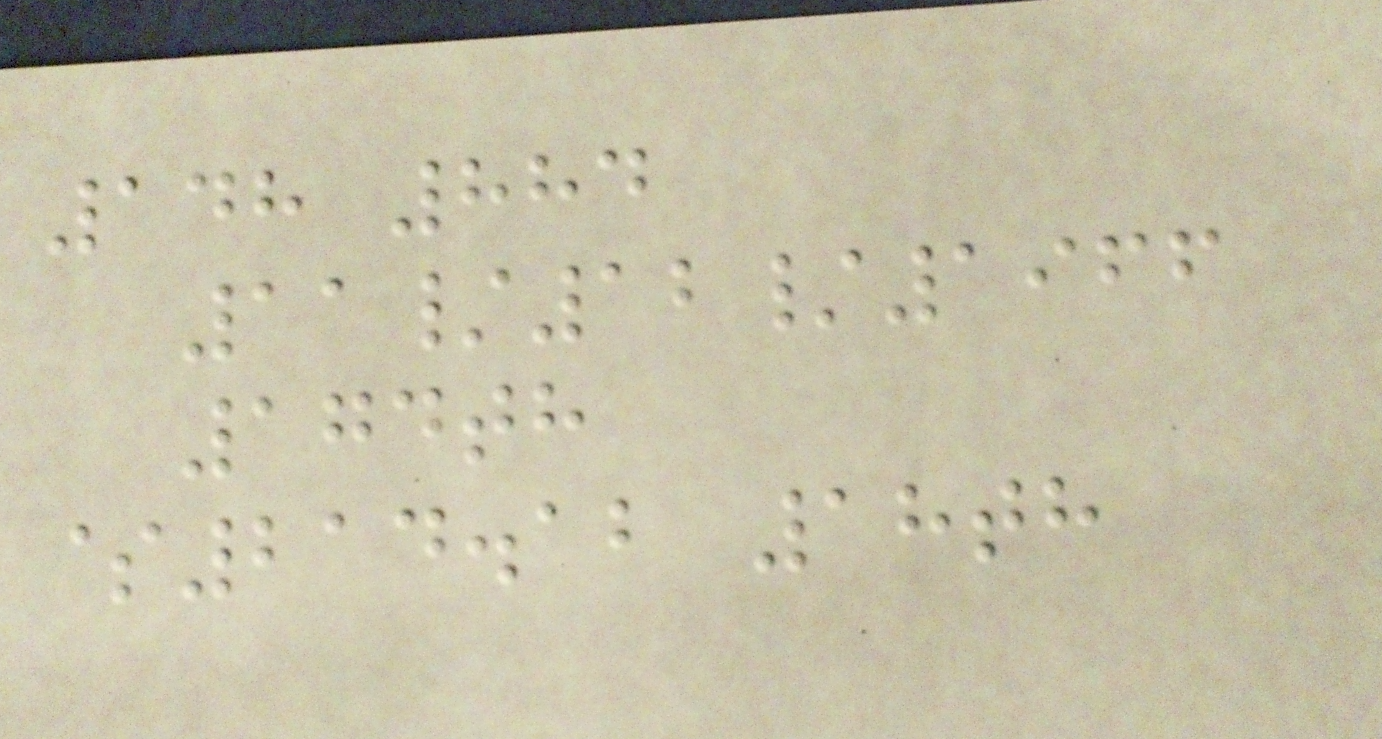148 884
11/12/1966
174th
$214.12 18th
